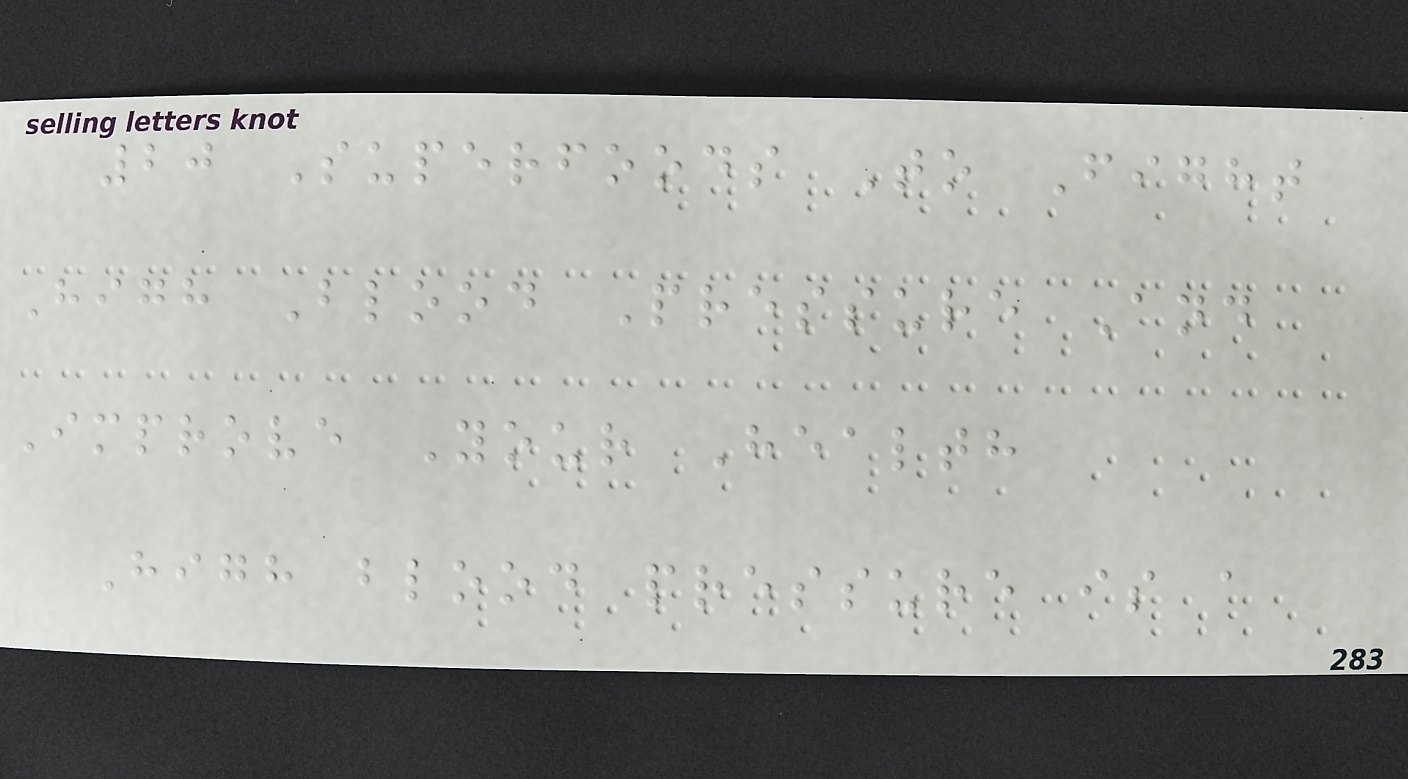20 Superfoods To Fight
High Blood Pressure And
Improve Your Health
High blood pressure is a
